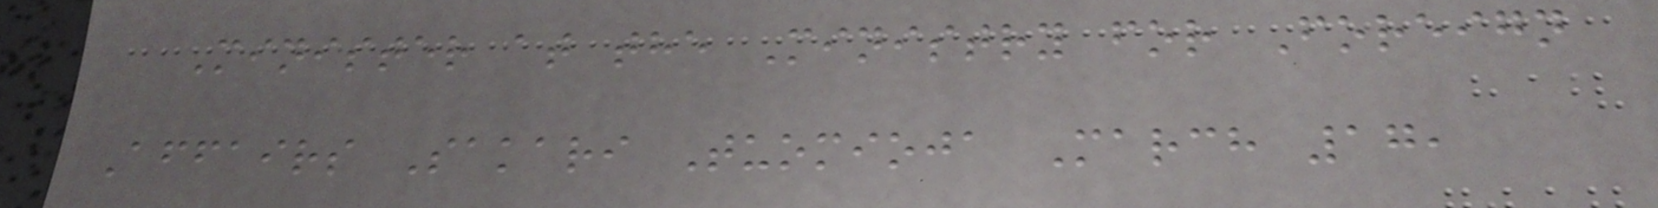Minister at the Ministry for Foreign
Affairs Sakari Tuomioja March 17,
